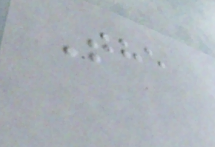The
